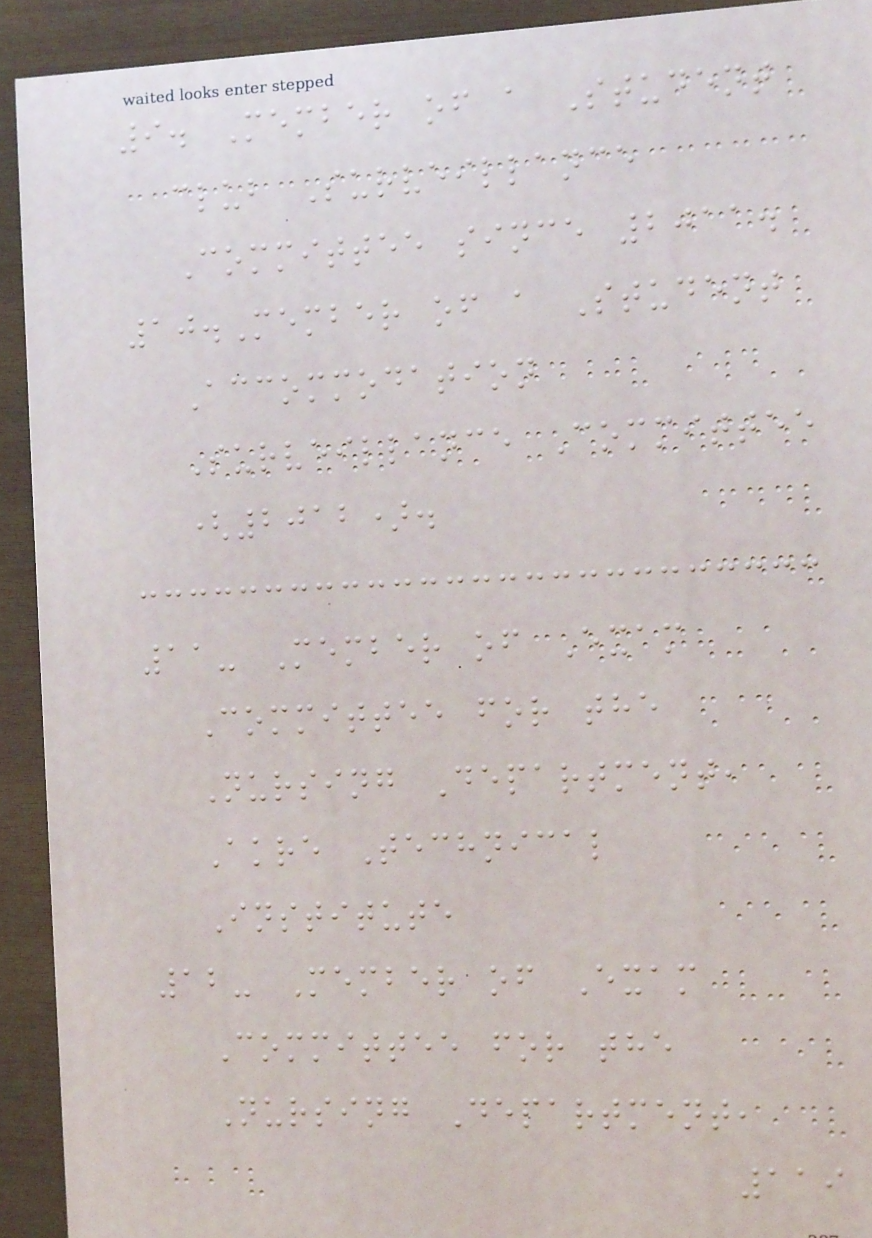9. Member of a Student
club Surveillance
Committee since 2011.
10.Member of a Student
Accommodation
Surveillance Committee
(2012).
11- Member of Exam
Committee for the
Nursing Department,
Akre Technical
Institute
12- Member of Exam
Committee for the
Nursing Department,
119
